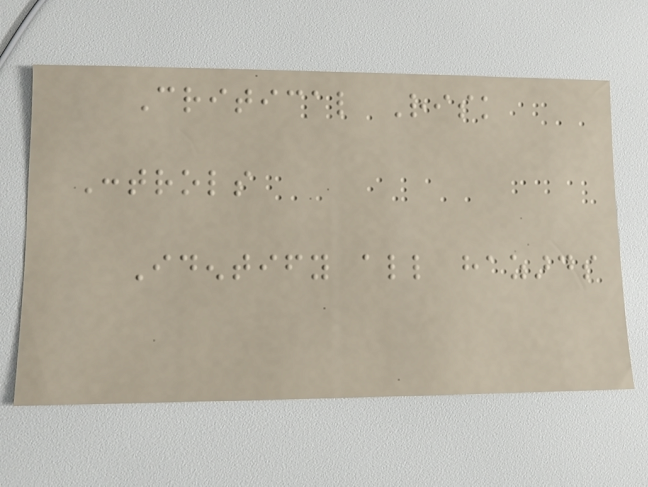Critical Risk
Controls
Identify all hazards
